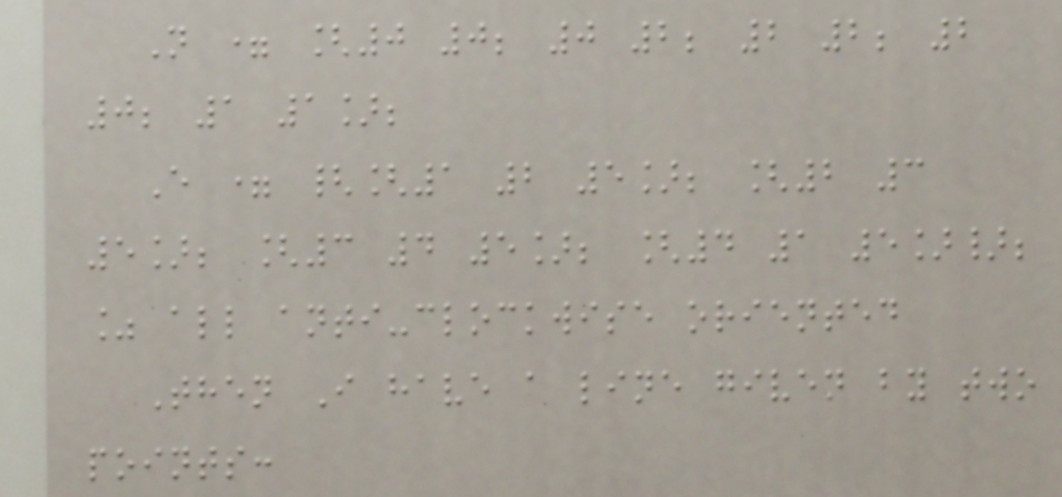N = [0 0; 0 2; 2 2; 2
0; 1 1];
E = {[1 2 5]; [2 3
5]; [3 4 5]; [4 1 5]};
% all anti-clockwise oriented
Then I have a line given by two
points:
